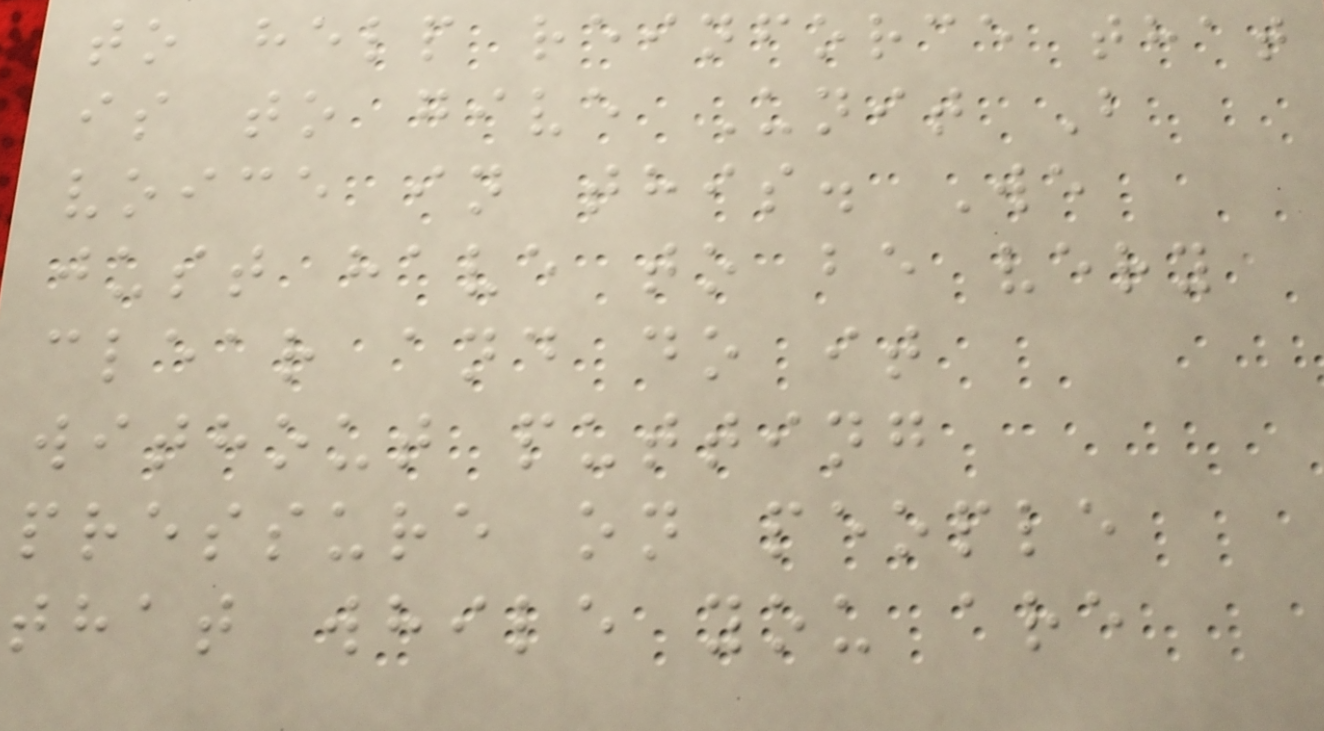to help reinforce that
is to give Unit B
voice in this. We
just have to be very
clear and do it
without putting
pressure on people
that while you are
